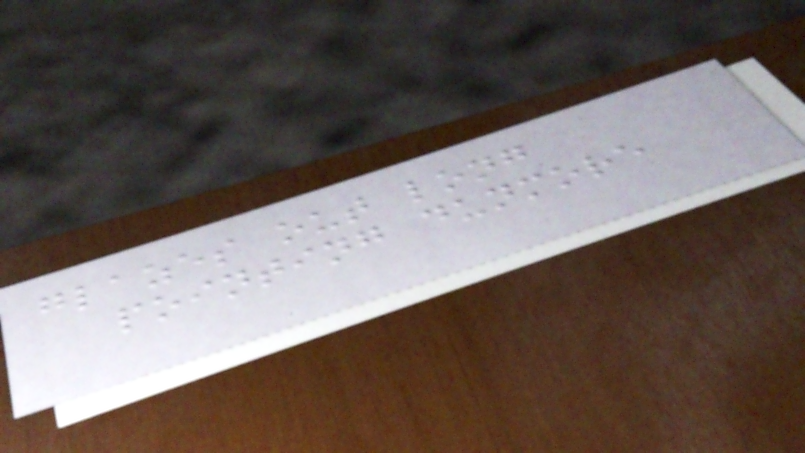glazes out long
pointing dunmore
